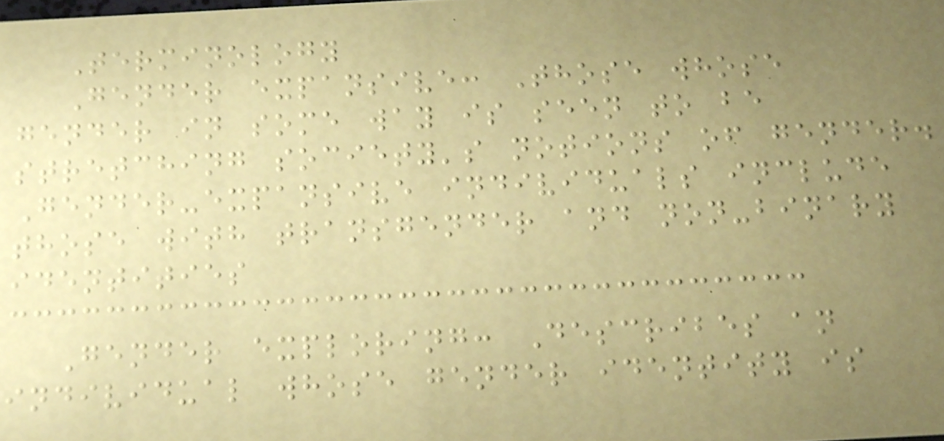Terminology
Gender expansive: Those whose
gender in some way is seen to be
stretching society's notions of gender.
Gender-expansive individuals include
those with transgender and non-binary
identities
Gender exploring: Describes an
individual whose gender identity is
